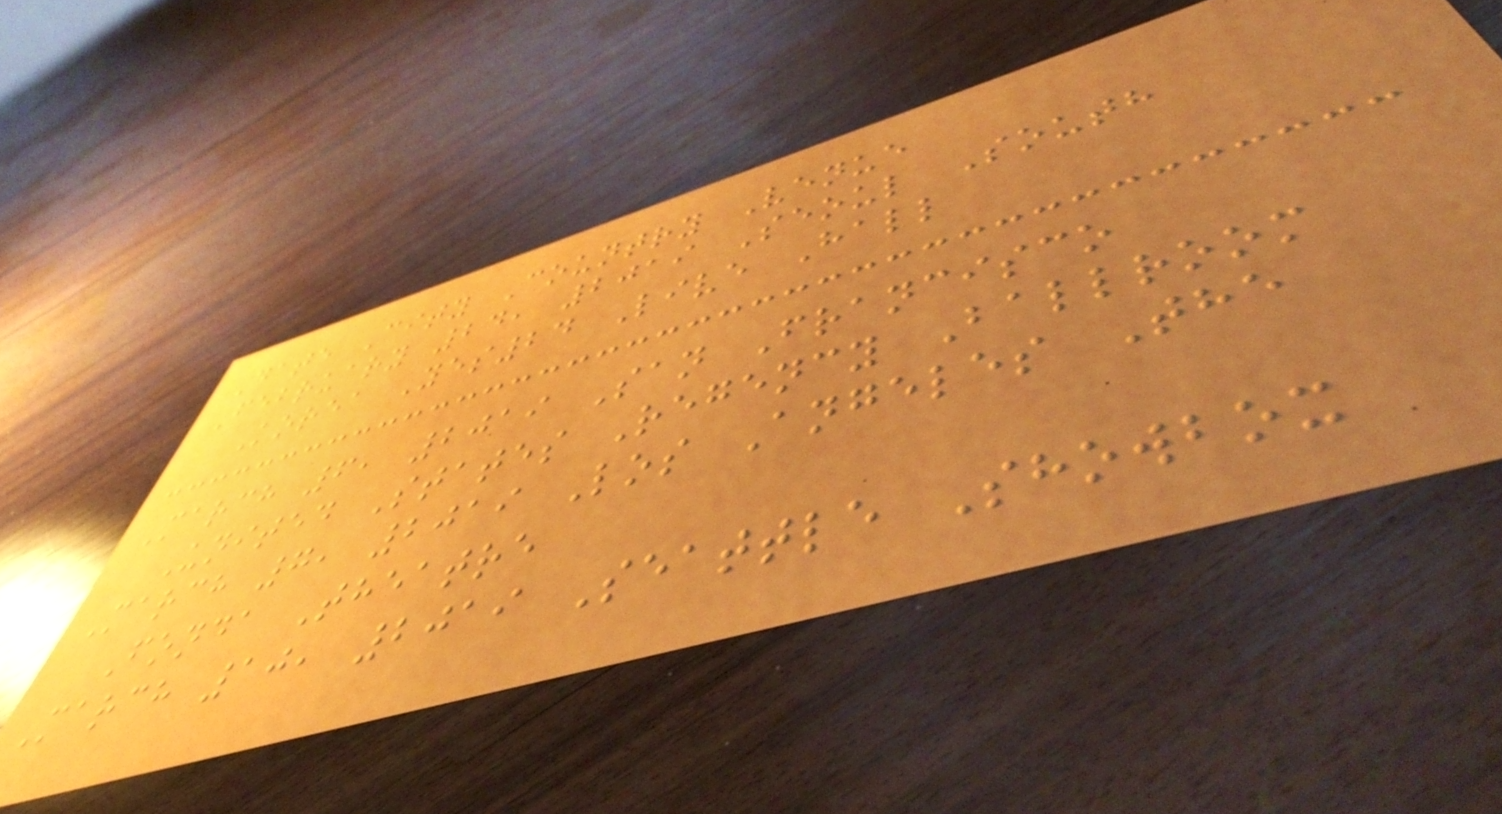Date City Country Venue
February 24, 2019 Seoul South
Korea Yes24 Live Hall
March 6, 2019 San Francisco
United States Regency Ballroom
March 7, 2019 Los Angeles The
Fonda Theatre
March 10, 2019 Seattle Showbox
